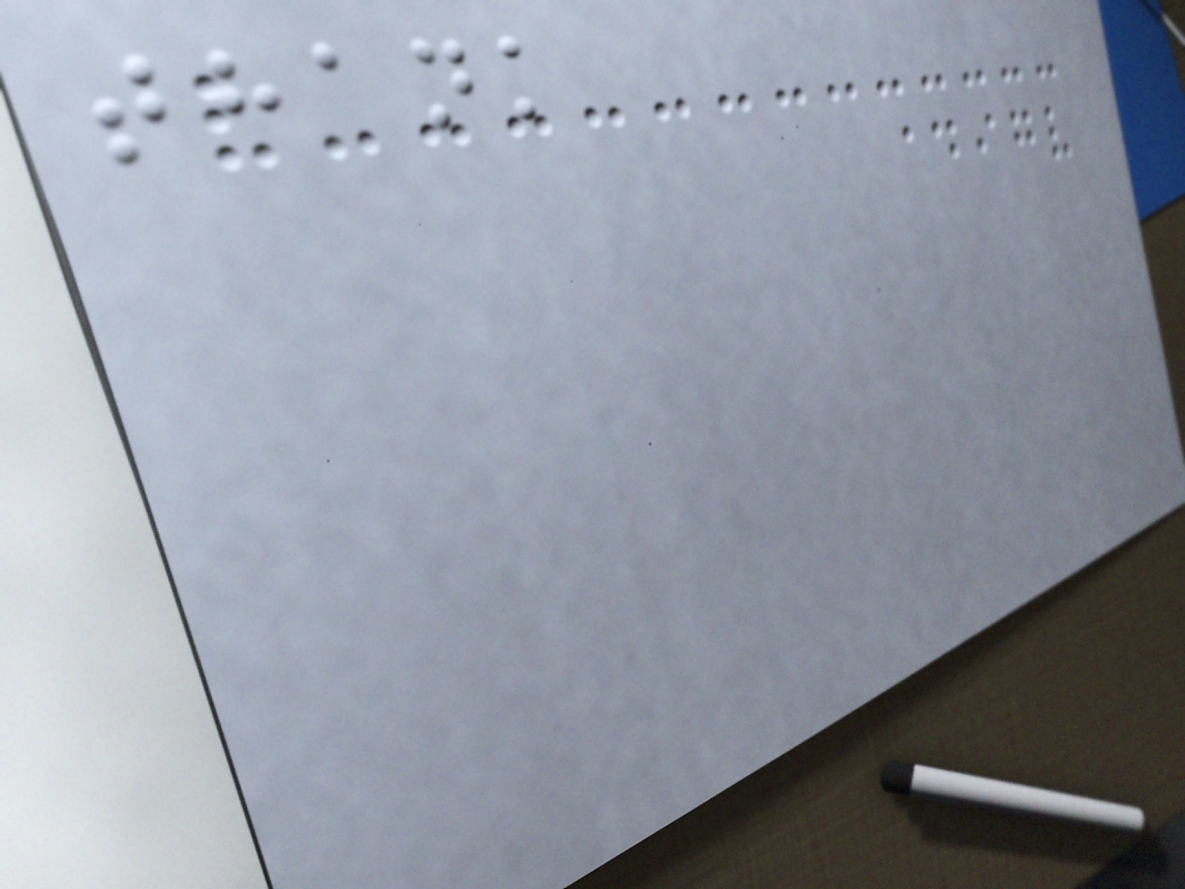thank
